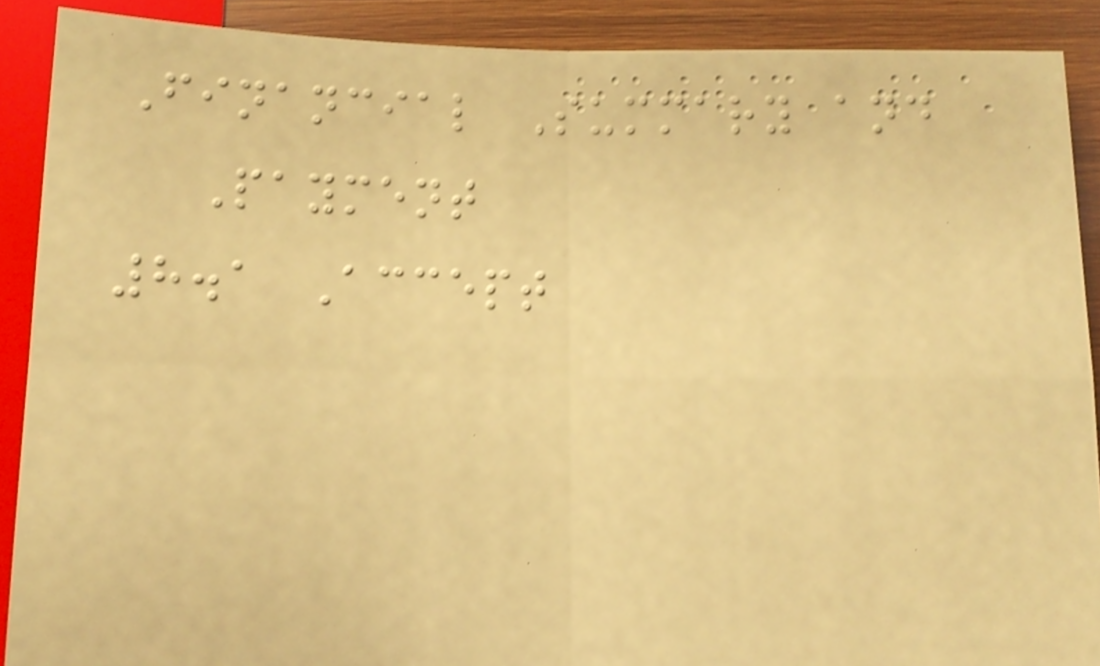Financial Summary and
Payment
8.1 Accept
